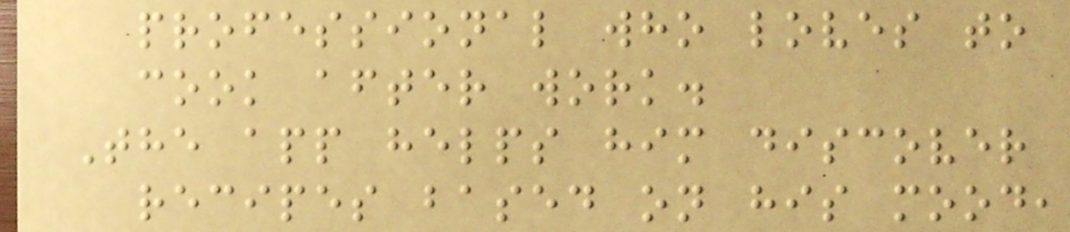professional who loves to
cook after work.
The app helps him discover
recipes based on his mood,
